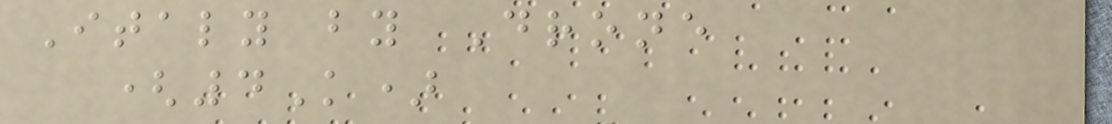Italy by Drone
(4K)
